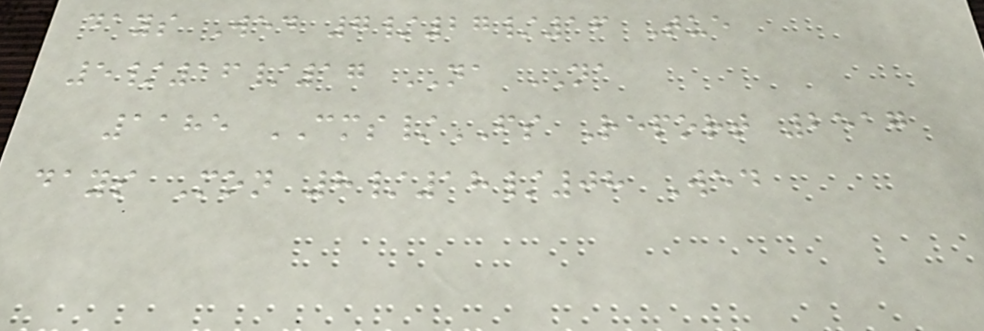days Wed 7/27/16 Tue
5/16/17 NA NA
1185 CMS/FS Report 2517
days Mon 8/18/08 Wed
